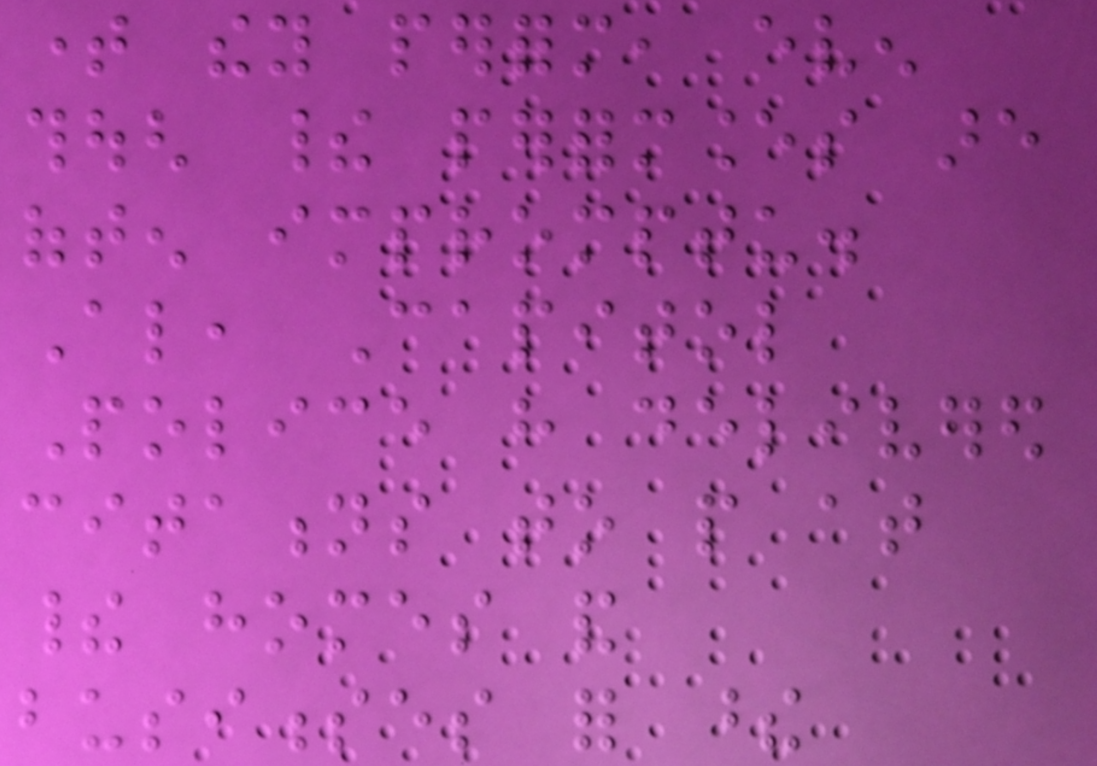time they perform, even
though their performances are
often impromptu.
Also, Capitol
Police have delivered
citations to people at
their homes and
businesses for these
